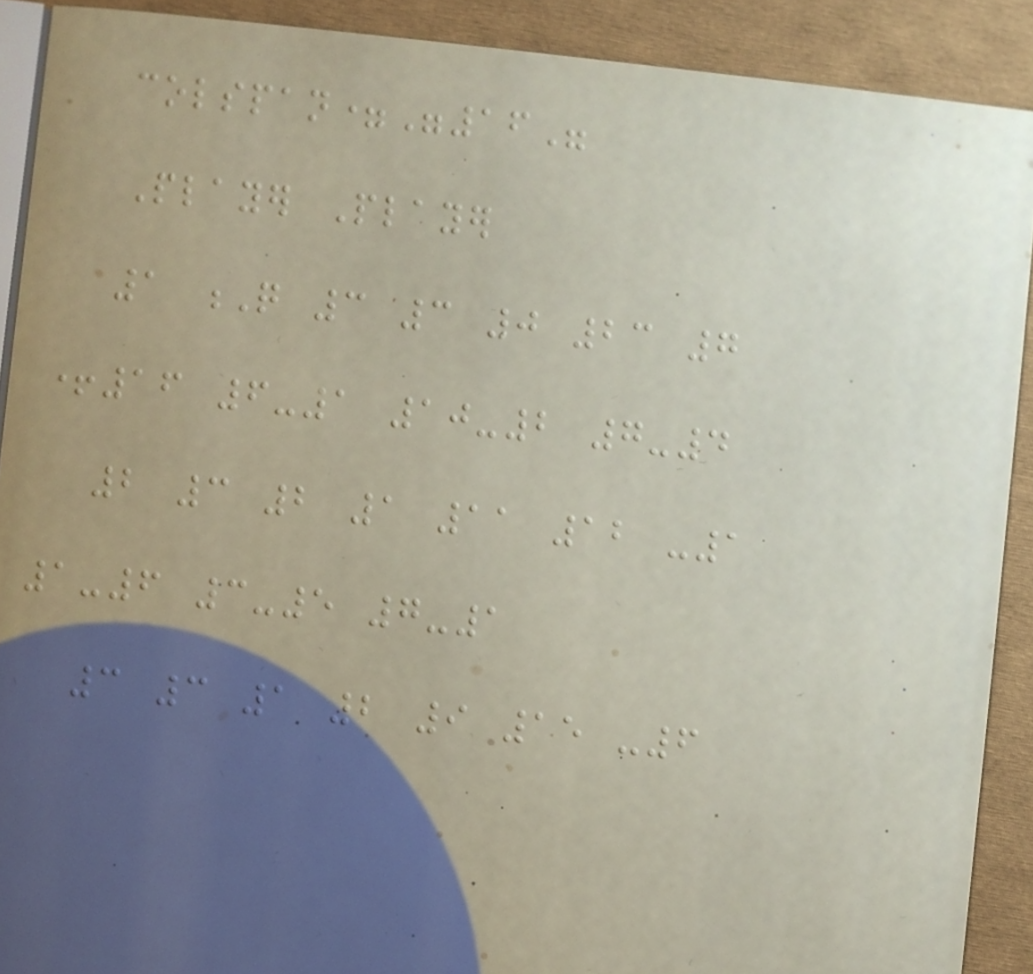colspan="16"
Player Player
1 Q 3 3 0 23 7
+16 6-1 10-2 7-4
2 3 2 1 11 12 -1
1-6 3-5 7-1
3 3 1 2 9 15 -6
